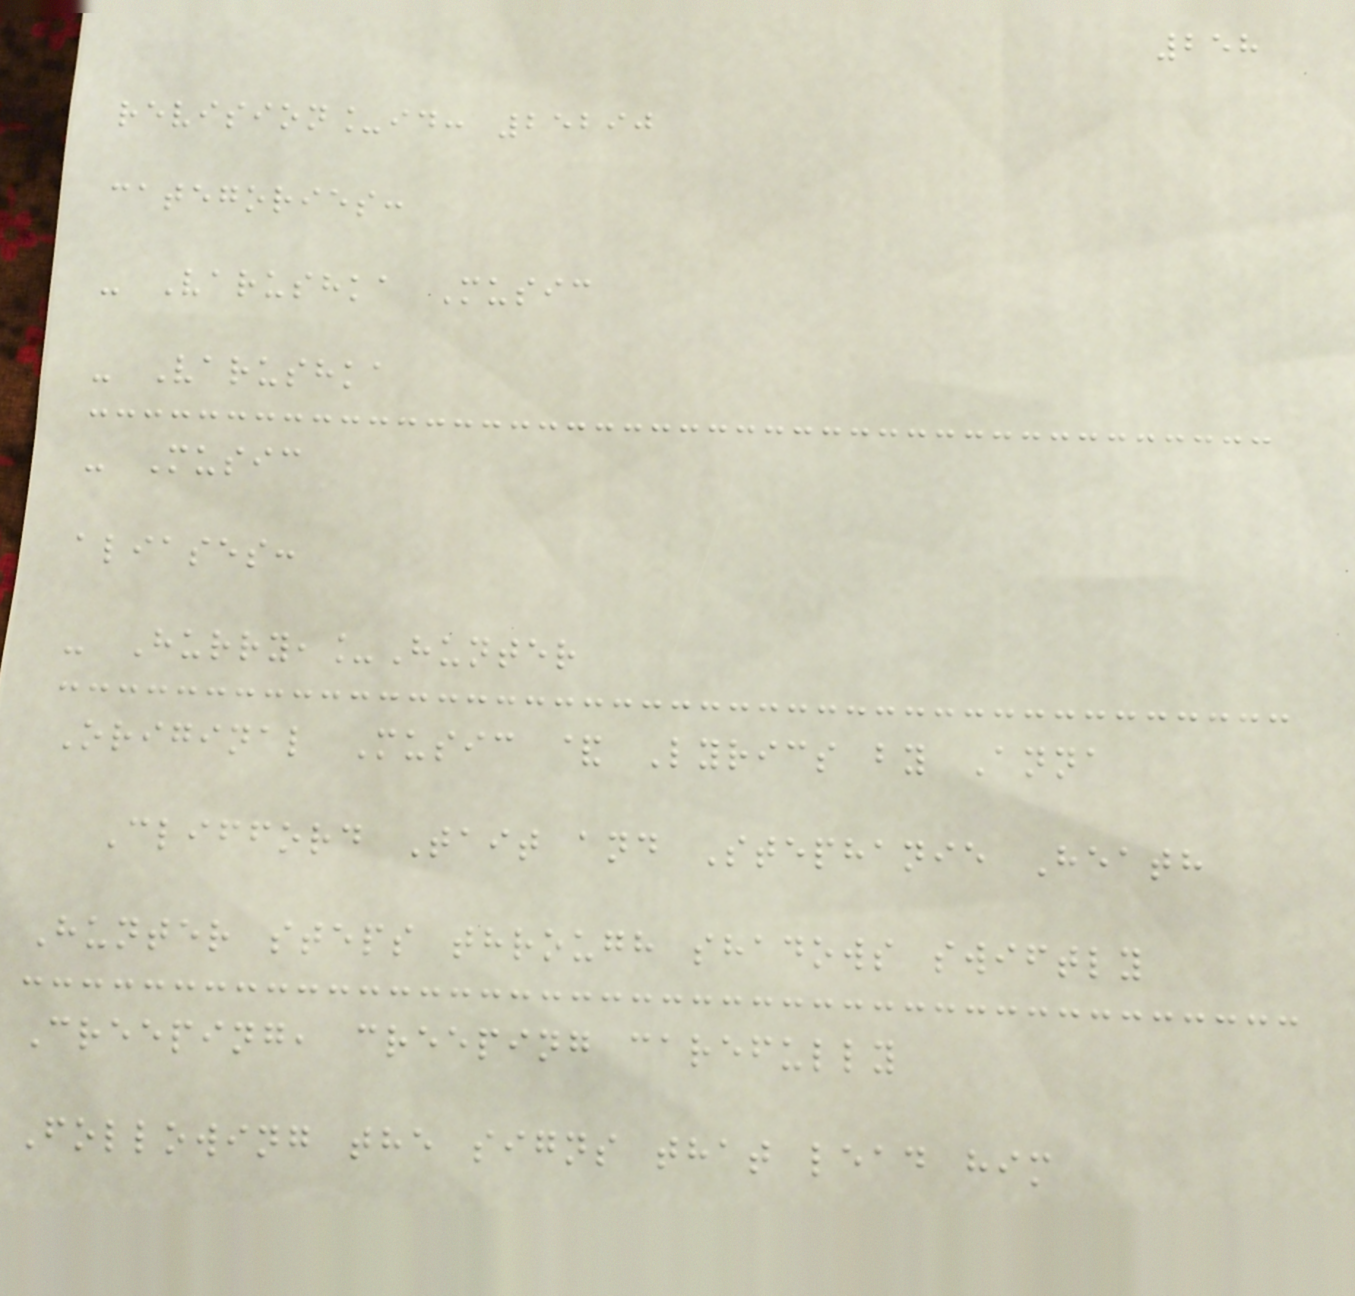258
revision_id: 25290
categories:
- Varushka Music
- Varushka
- Music
aliases:
- Hurry,_Hunter
Original Music & Lyrics by Anna
Clifford Tait and Stephanie Heath
Hunter steps through shadows swiftly
Creeping, creeping carefully
Following the signs that lead him
